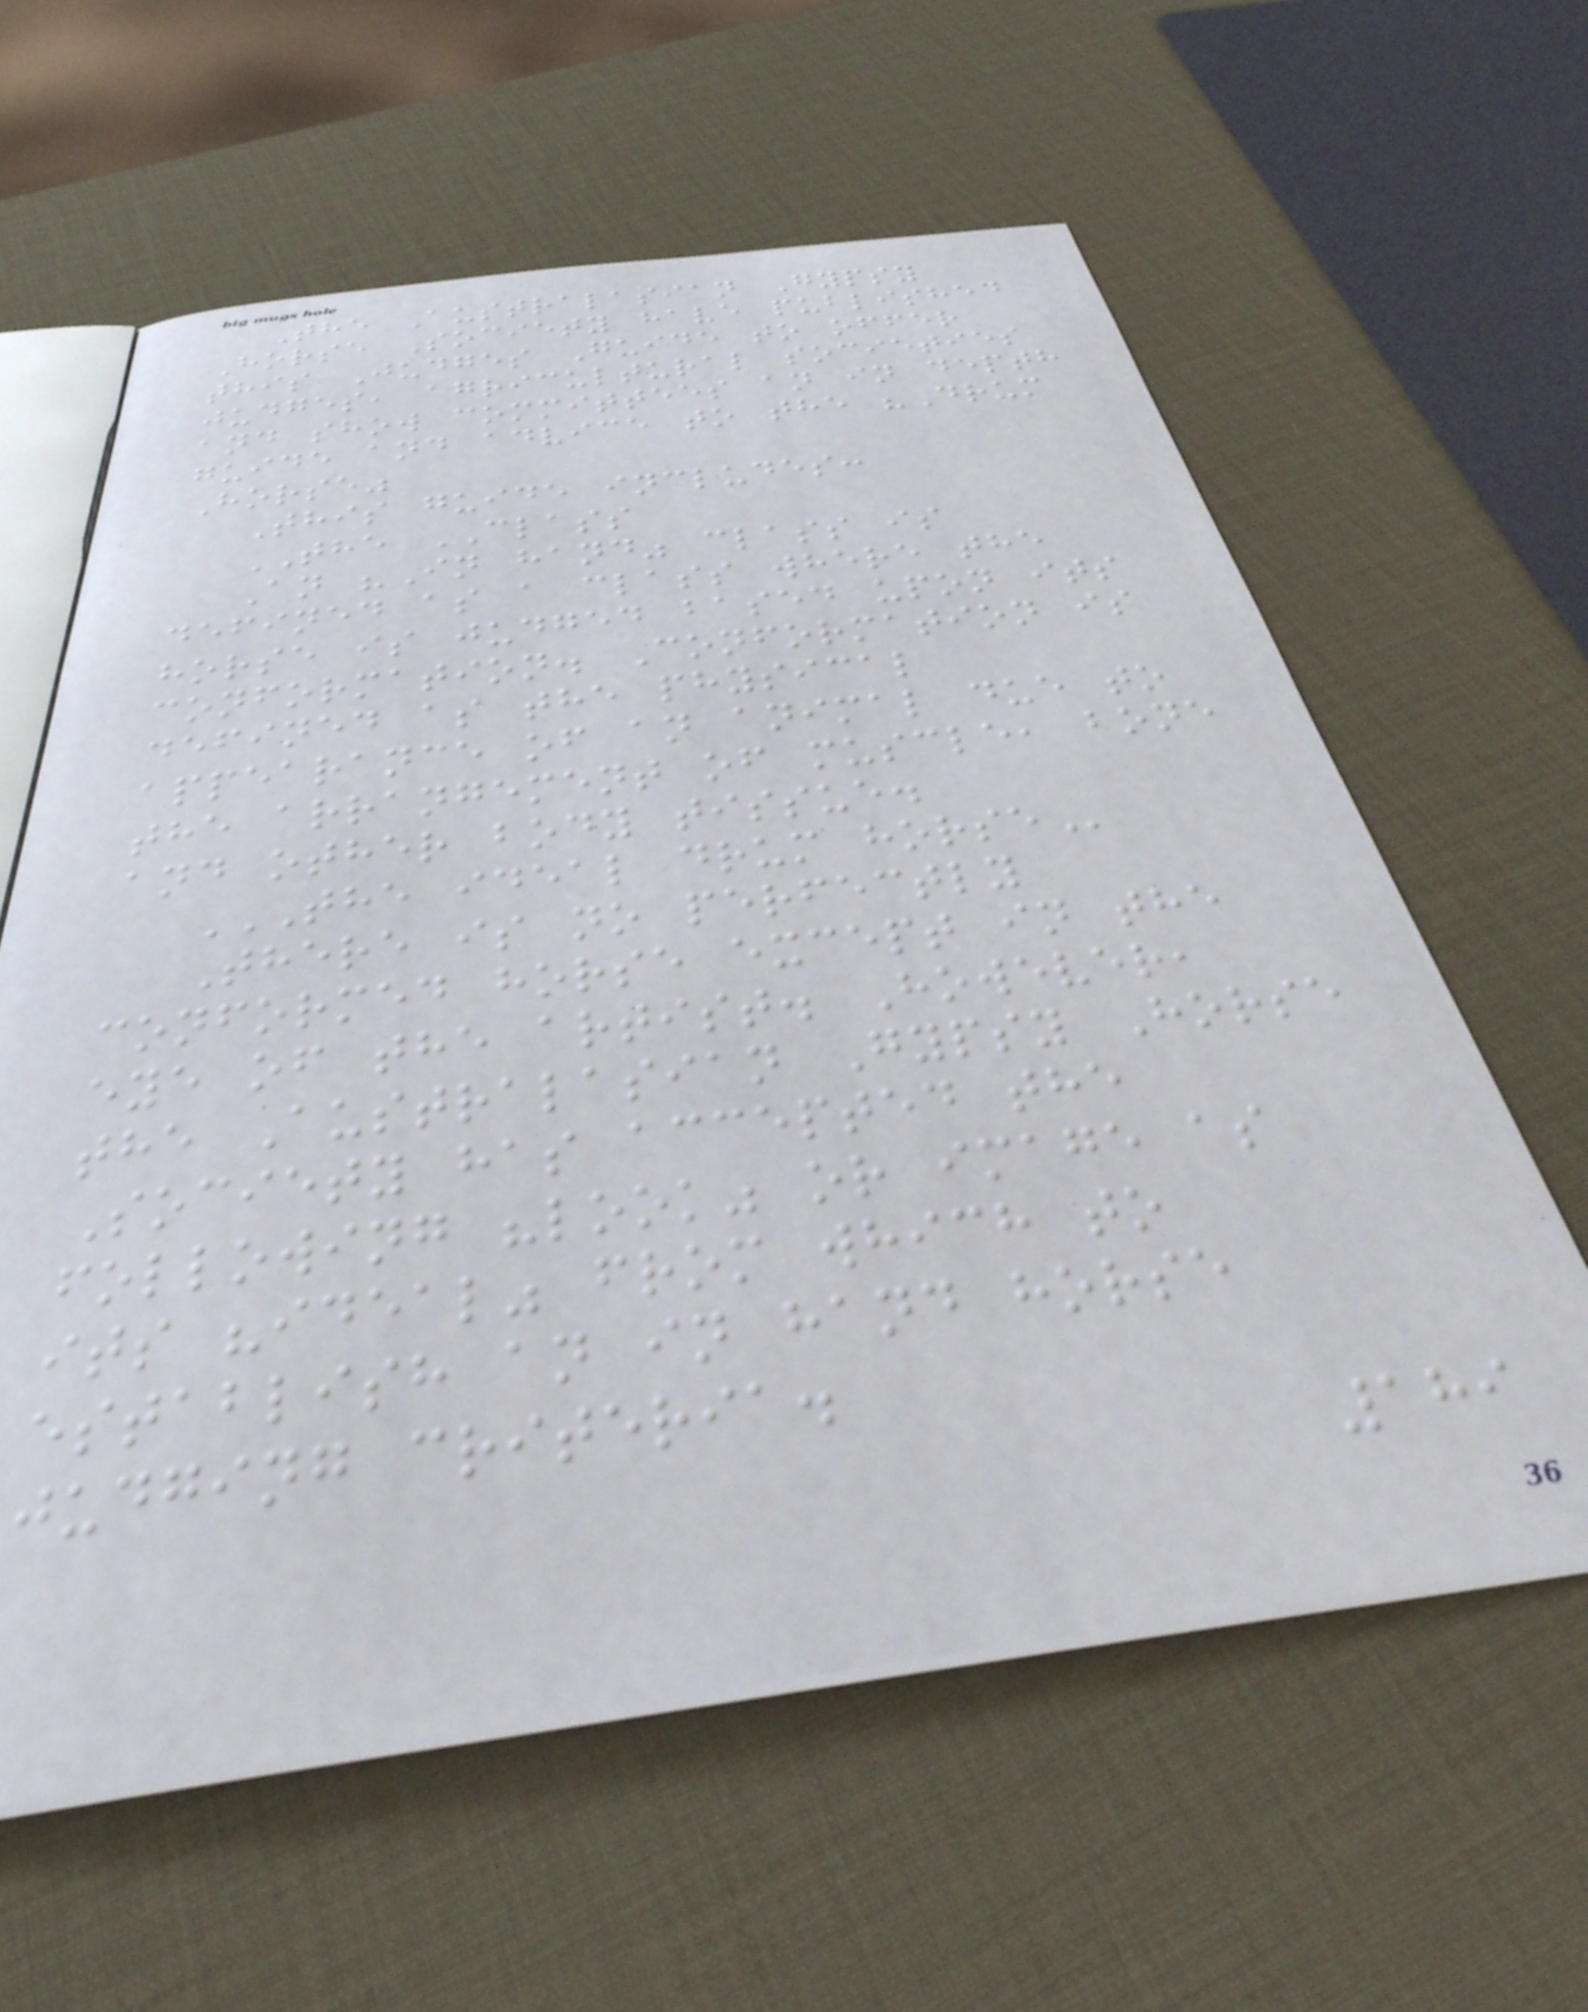The Australasian Gypsy
Horse Society have published
this Judges Guide to offer
judges, agricultural societies
and show committees an in depth
guide and advice to the "Drum
Horse"
This guide includes:
THE CLASS
An "In hand" class is
defined as a class where the
horse is judged based upon its
conformation. Conformation is
defined as the physical
appearance of an animal due to
the arrangement of muscle, bone
and other body tissue.
THE IDEAL DRUM HORSE
There is no perfectly
conformed horse except in the
eye of the artist. However,
the Australasian Gypsy Horse
Society has accepted the
following "look" or image as
its "ideal" from which to
establish an in hand horse
judging criteria.
189
